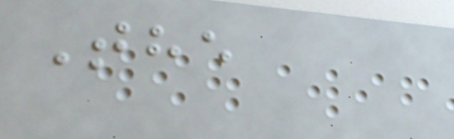The
